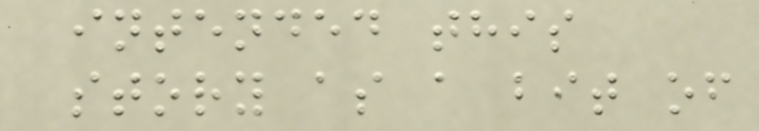intended this
story as a bit of
